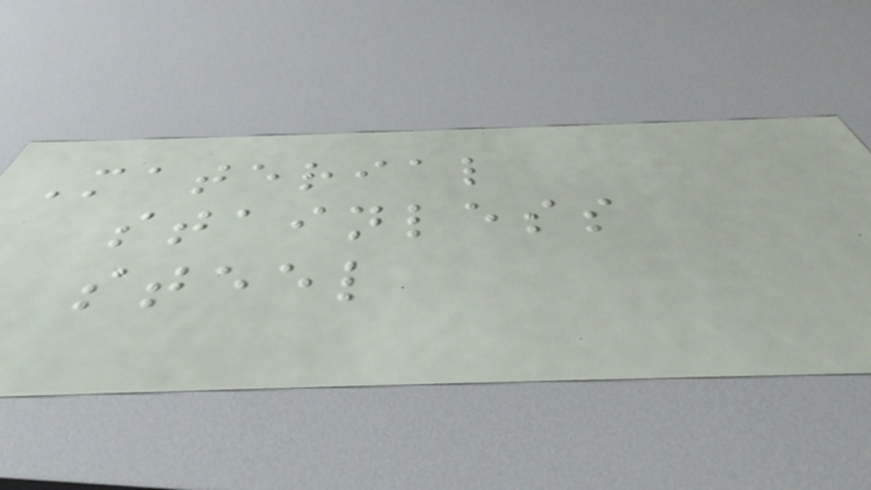Material
stainless
steel
